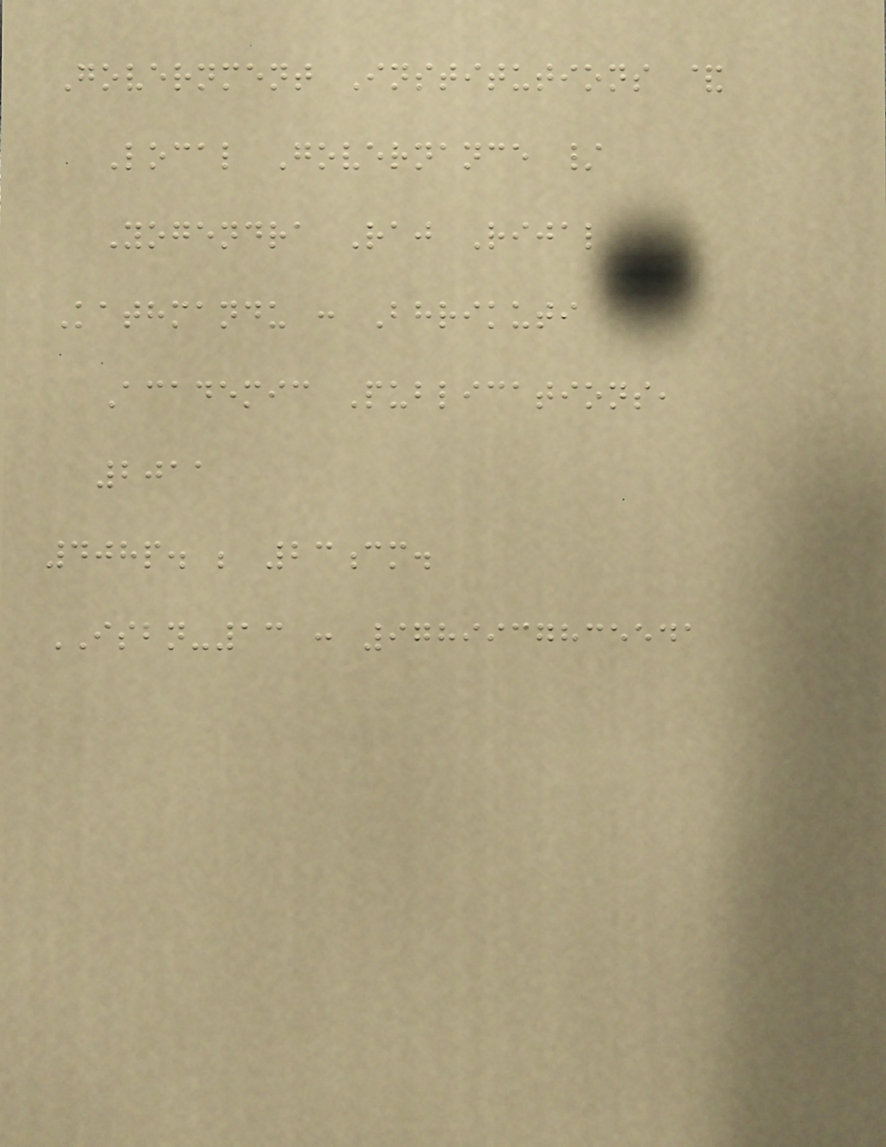Government Institutions &
Local Governance /
Yogendra Raj Rijal
Kathmandu : Bhrikuti
Academic Publications,
2011
408p. ; 23cm.
ISBN-13 : 9789937835541
